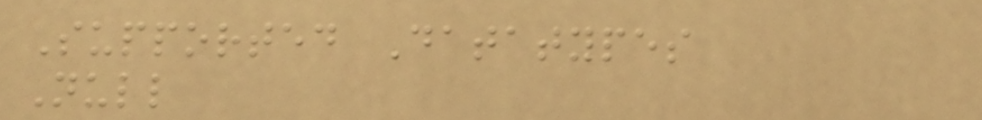Supported Datatypes
Null
